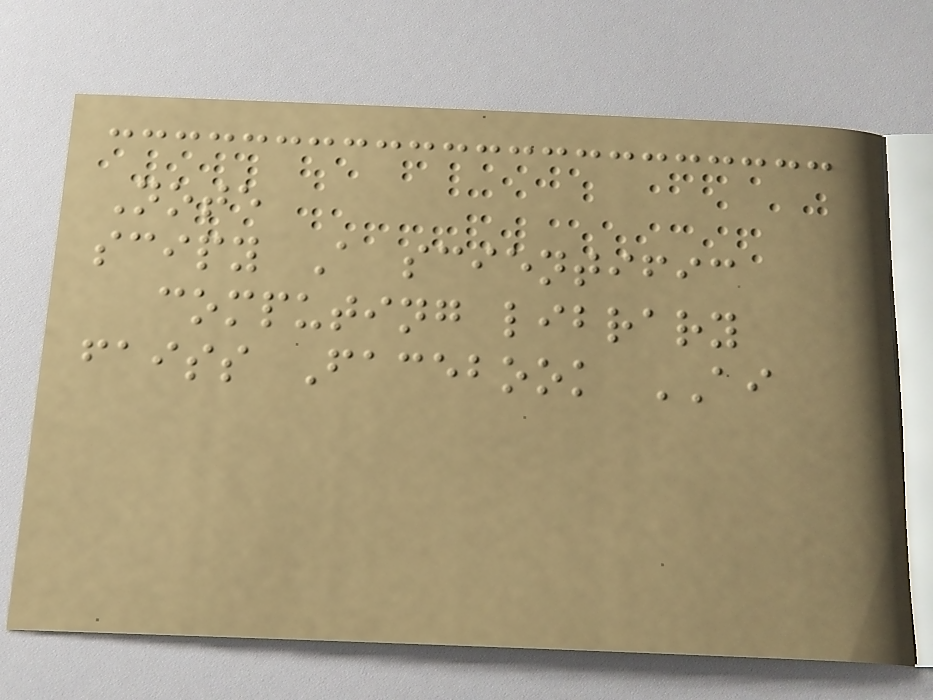Note
scipy A scientific
computing library
faiss Facebook AI
